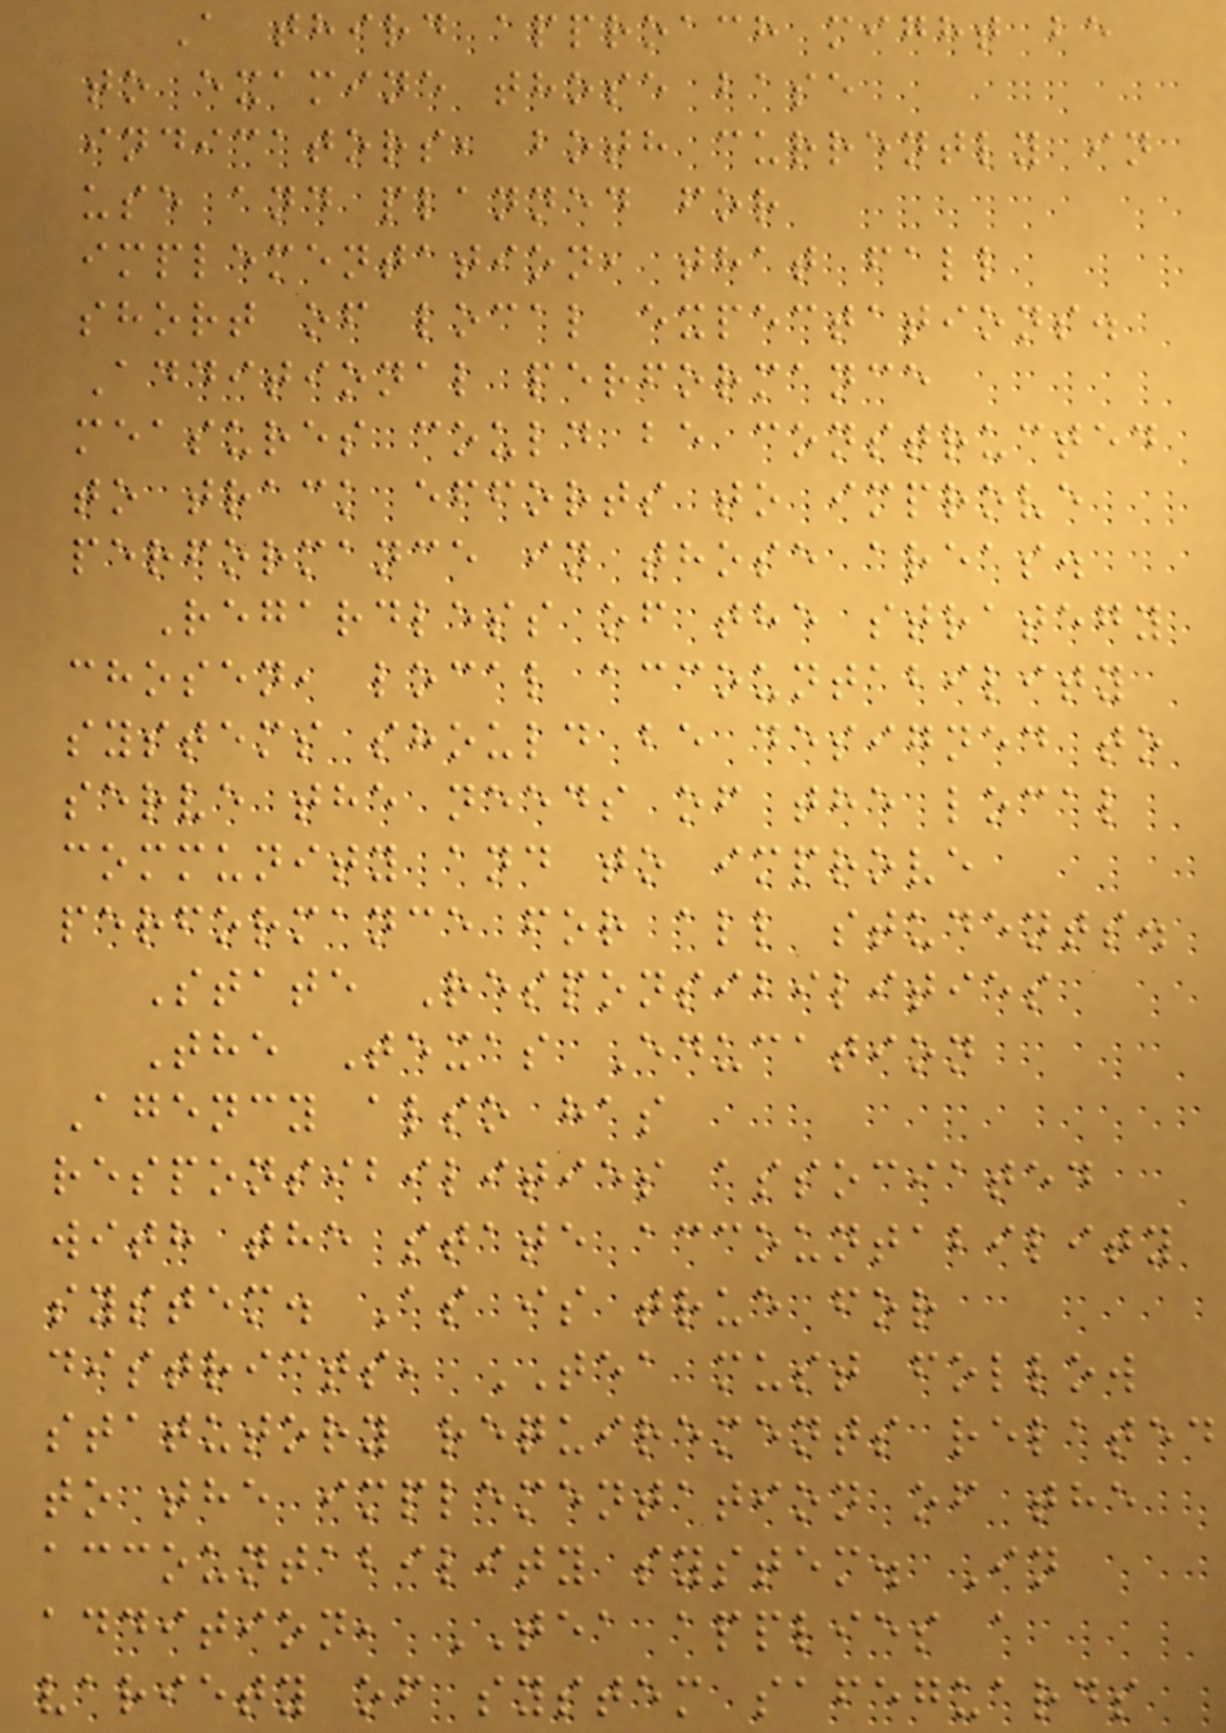A third approach might be
to examine those base
indicators, both currently in
use and planned for
implementation, that fall
short of local expectations.
Additional performance
measures could be constructed
to track efforts to improve
performance in those areas.
Regardless of the strategy
chosen, local accountability
systems should be designed to
serve the needs of the local
community and to improve
performance for all students.
State Responsibilities
The Texas Education
Agency also has
responsibilities associated
with the state accountability
system. As is true for
districts, TEA must follow
statutory requirements related
to the implementation of the
accountability system. In
addition, TEA applies a
variety of system safeguards
